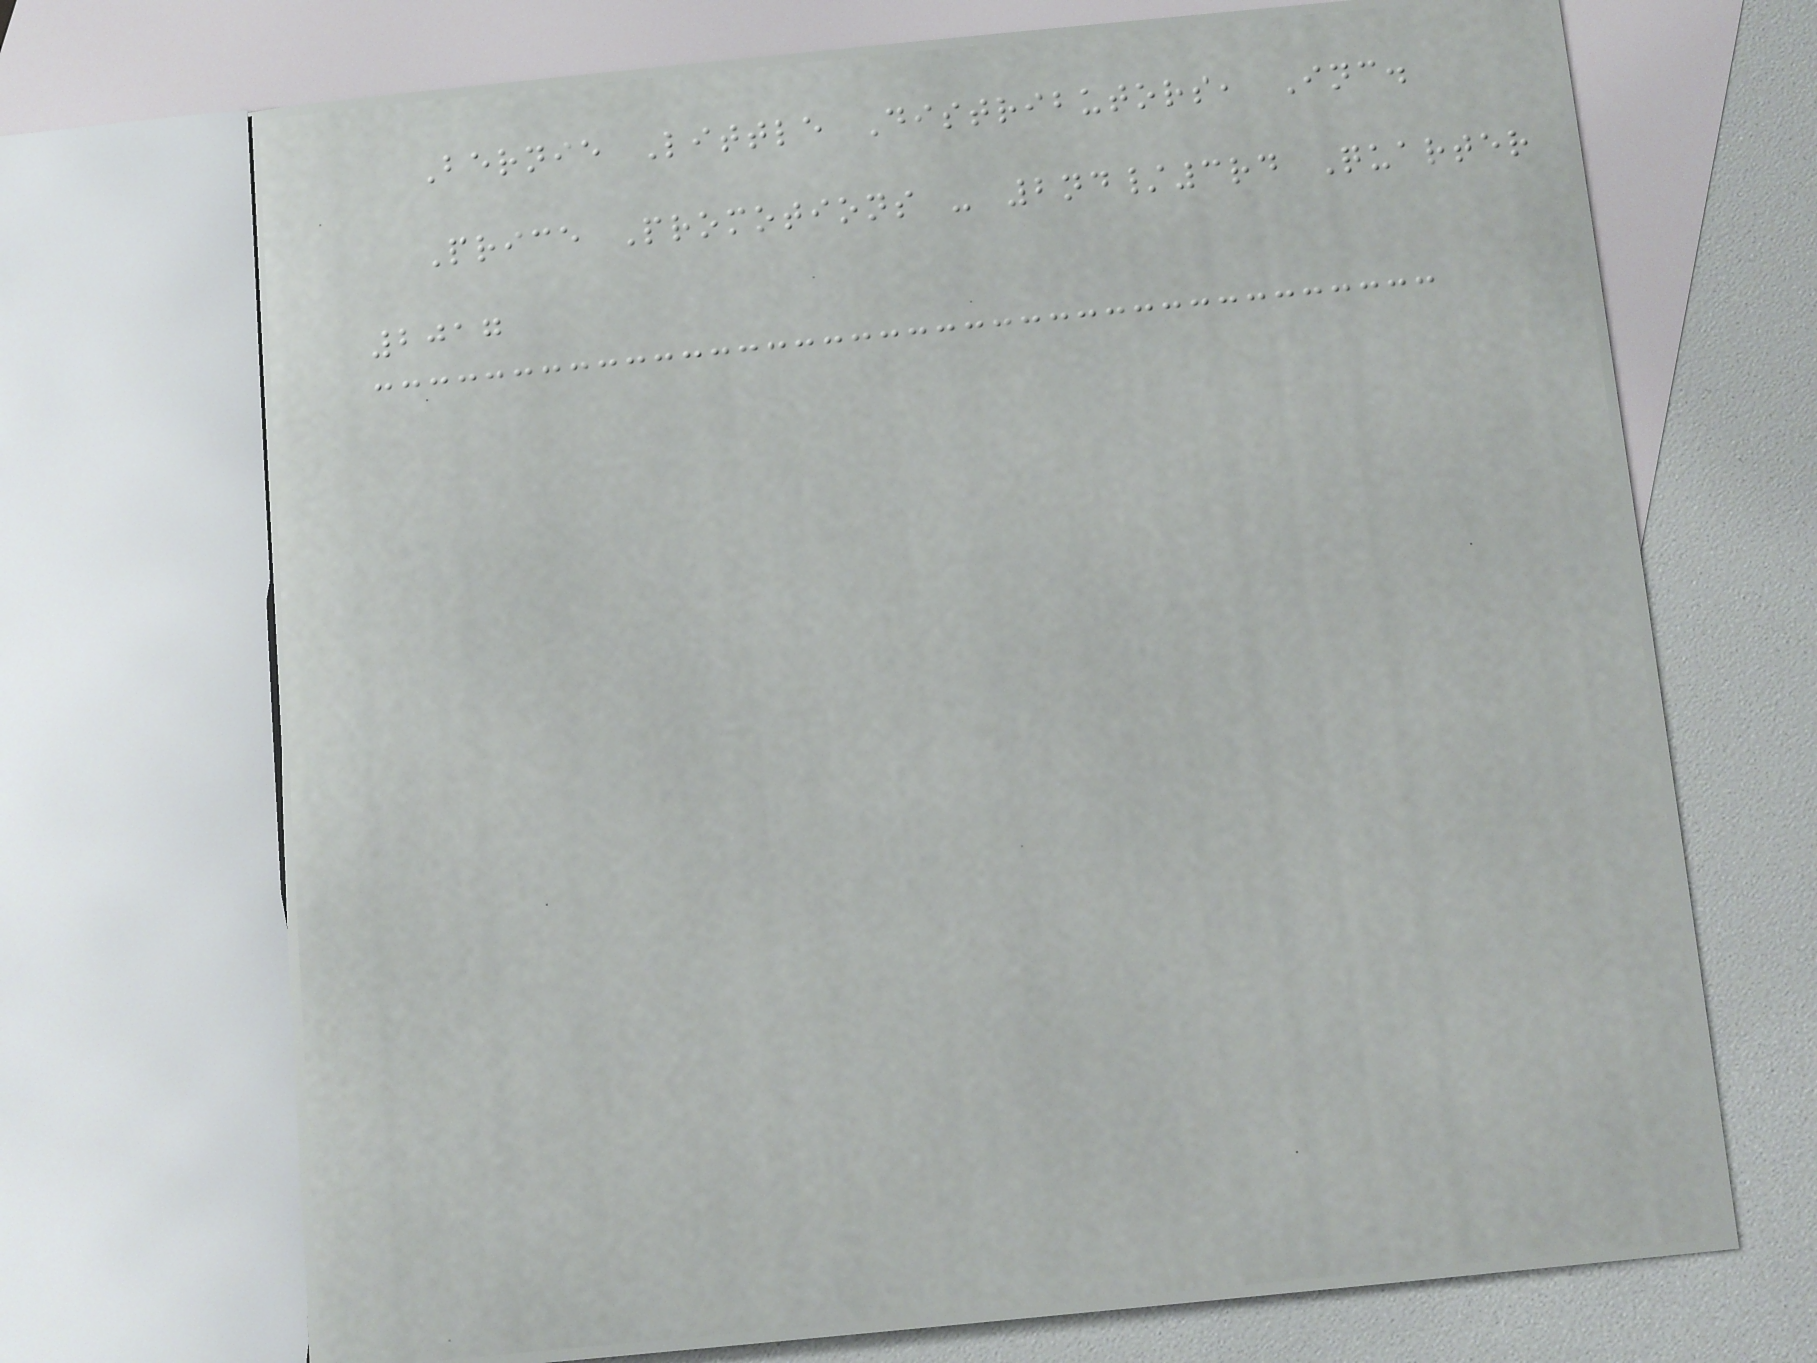Bernie Little Distributors, Inc.
Price Promotions - 2nd/3rd Quarter
2017
